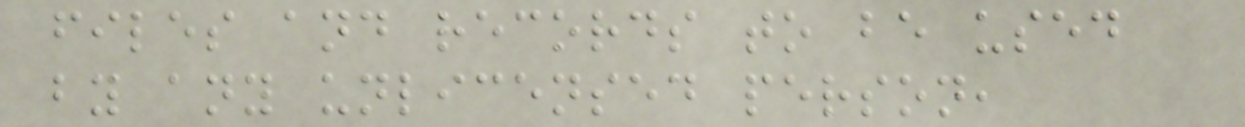files and records to be used
by any unlicensed person,
